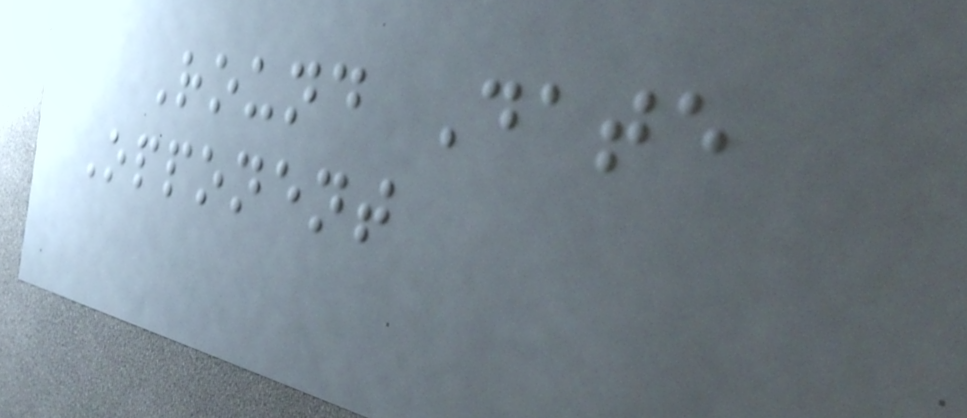Round Date
Opponent
